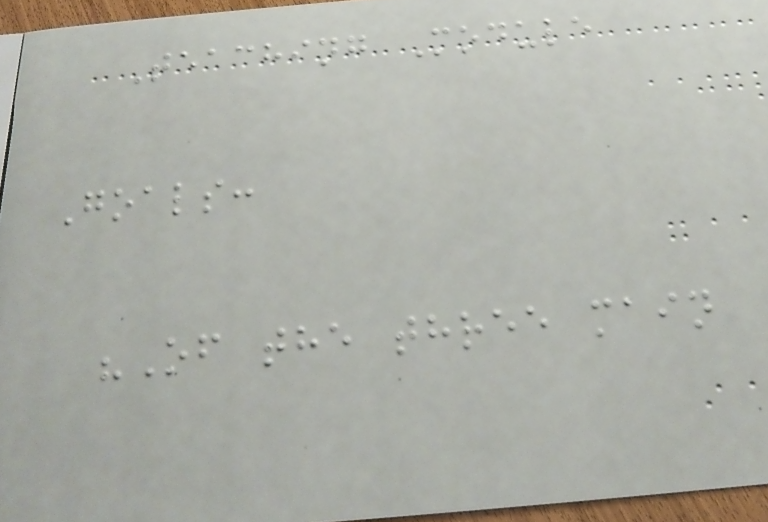Teaching Module
Goals:
"Of the three main
